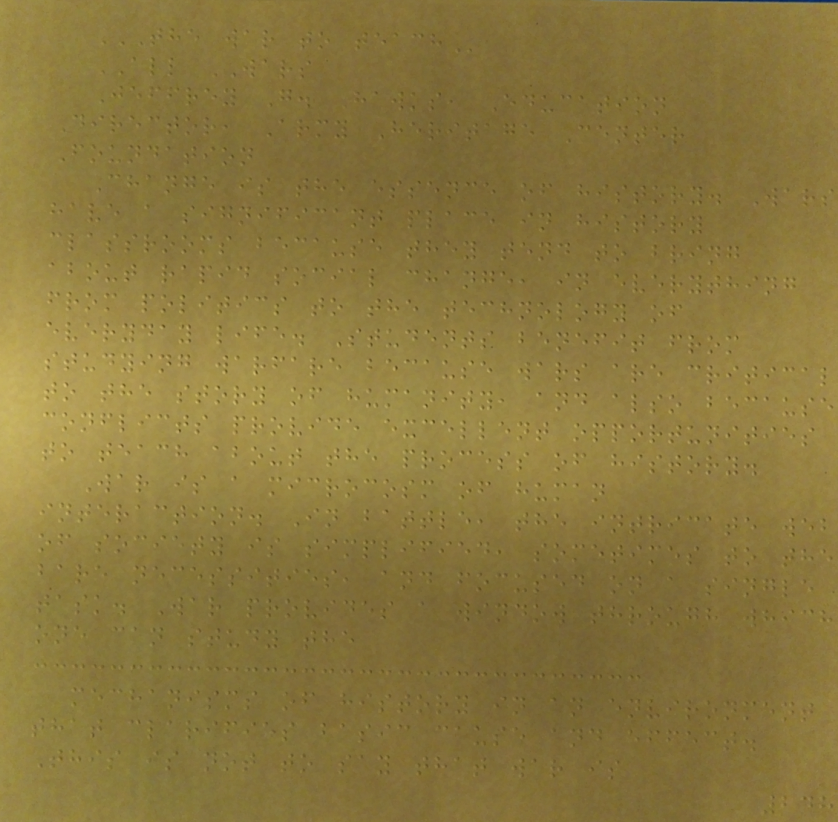THE WAR TO TEACH
ALL WARS
Jeffrey G. Hawks, Education
Director, Army Heritage Center
Foundation
Change is the essence of history. Wars
have a significant place in history
classrooms because they tend to bring
about rapid social change, in everything
from politics to the technology of
everyday life. Students benefit from
studying warfare because wars are critical
to the story of humanity, and also because
conflicts provide excellent opportunities
to teach about the process of history.
War is a microcosm of human
interaction. In battle, the intricate web
of society is simplified, sometimes to the
bare necessities, and focused on a single
task. War provides a window through which
one can study the
mechanisms of history in an environment
that clarifies basic cause and effect.
This is not to say that war is
248
